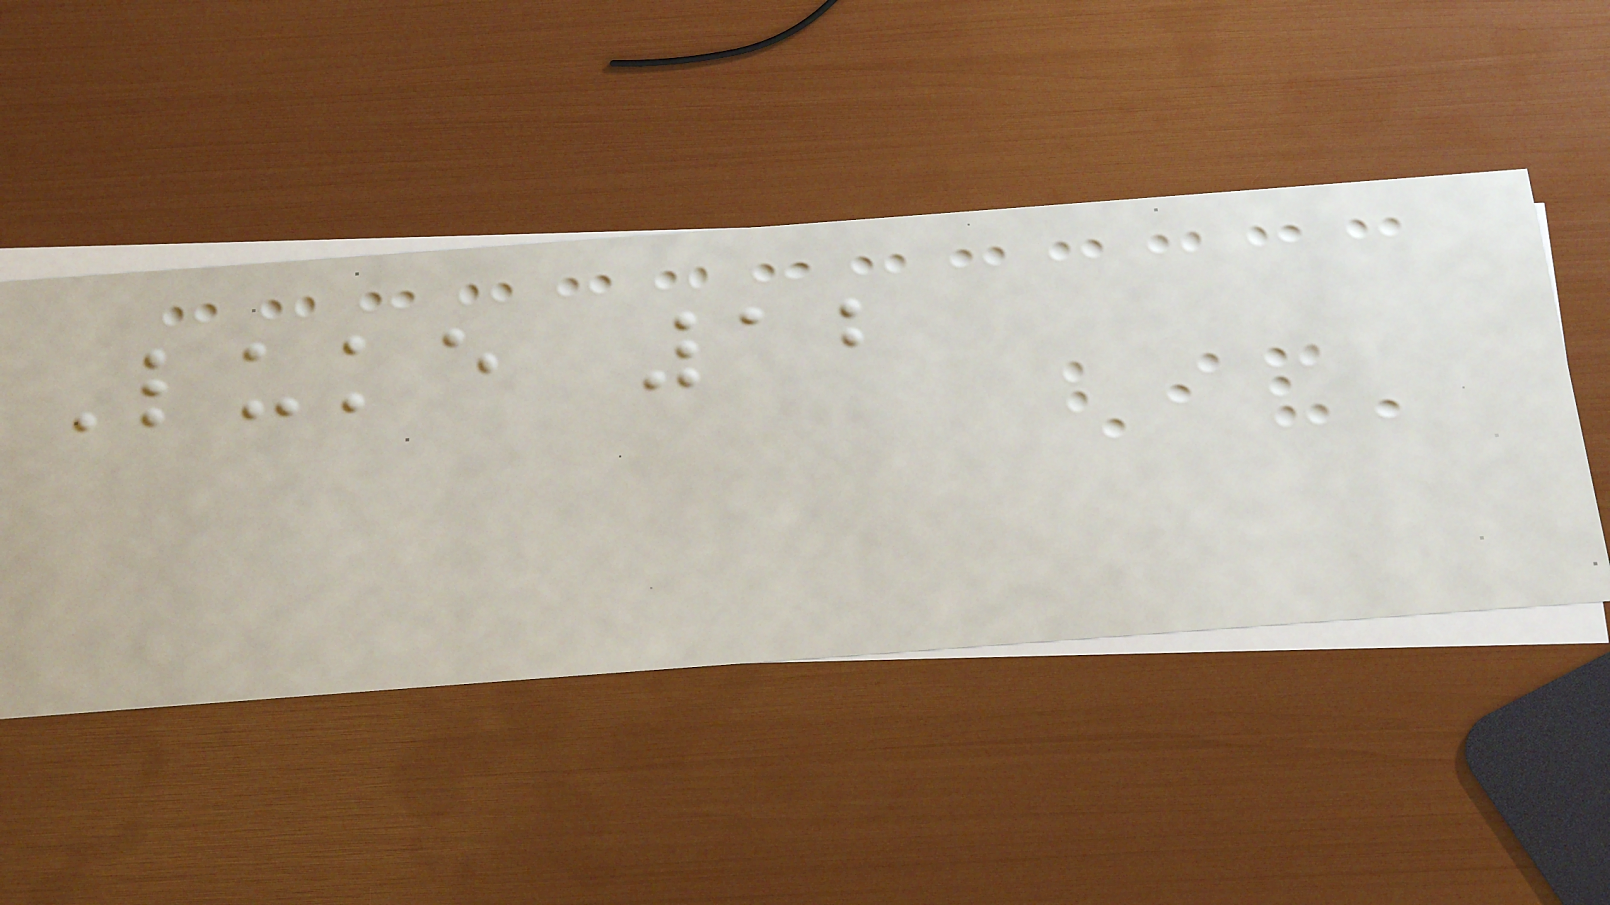Luke 12
